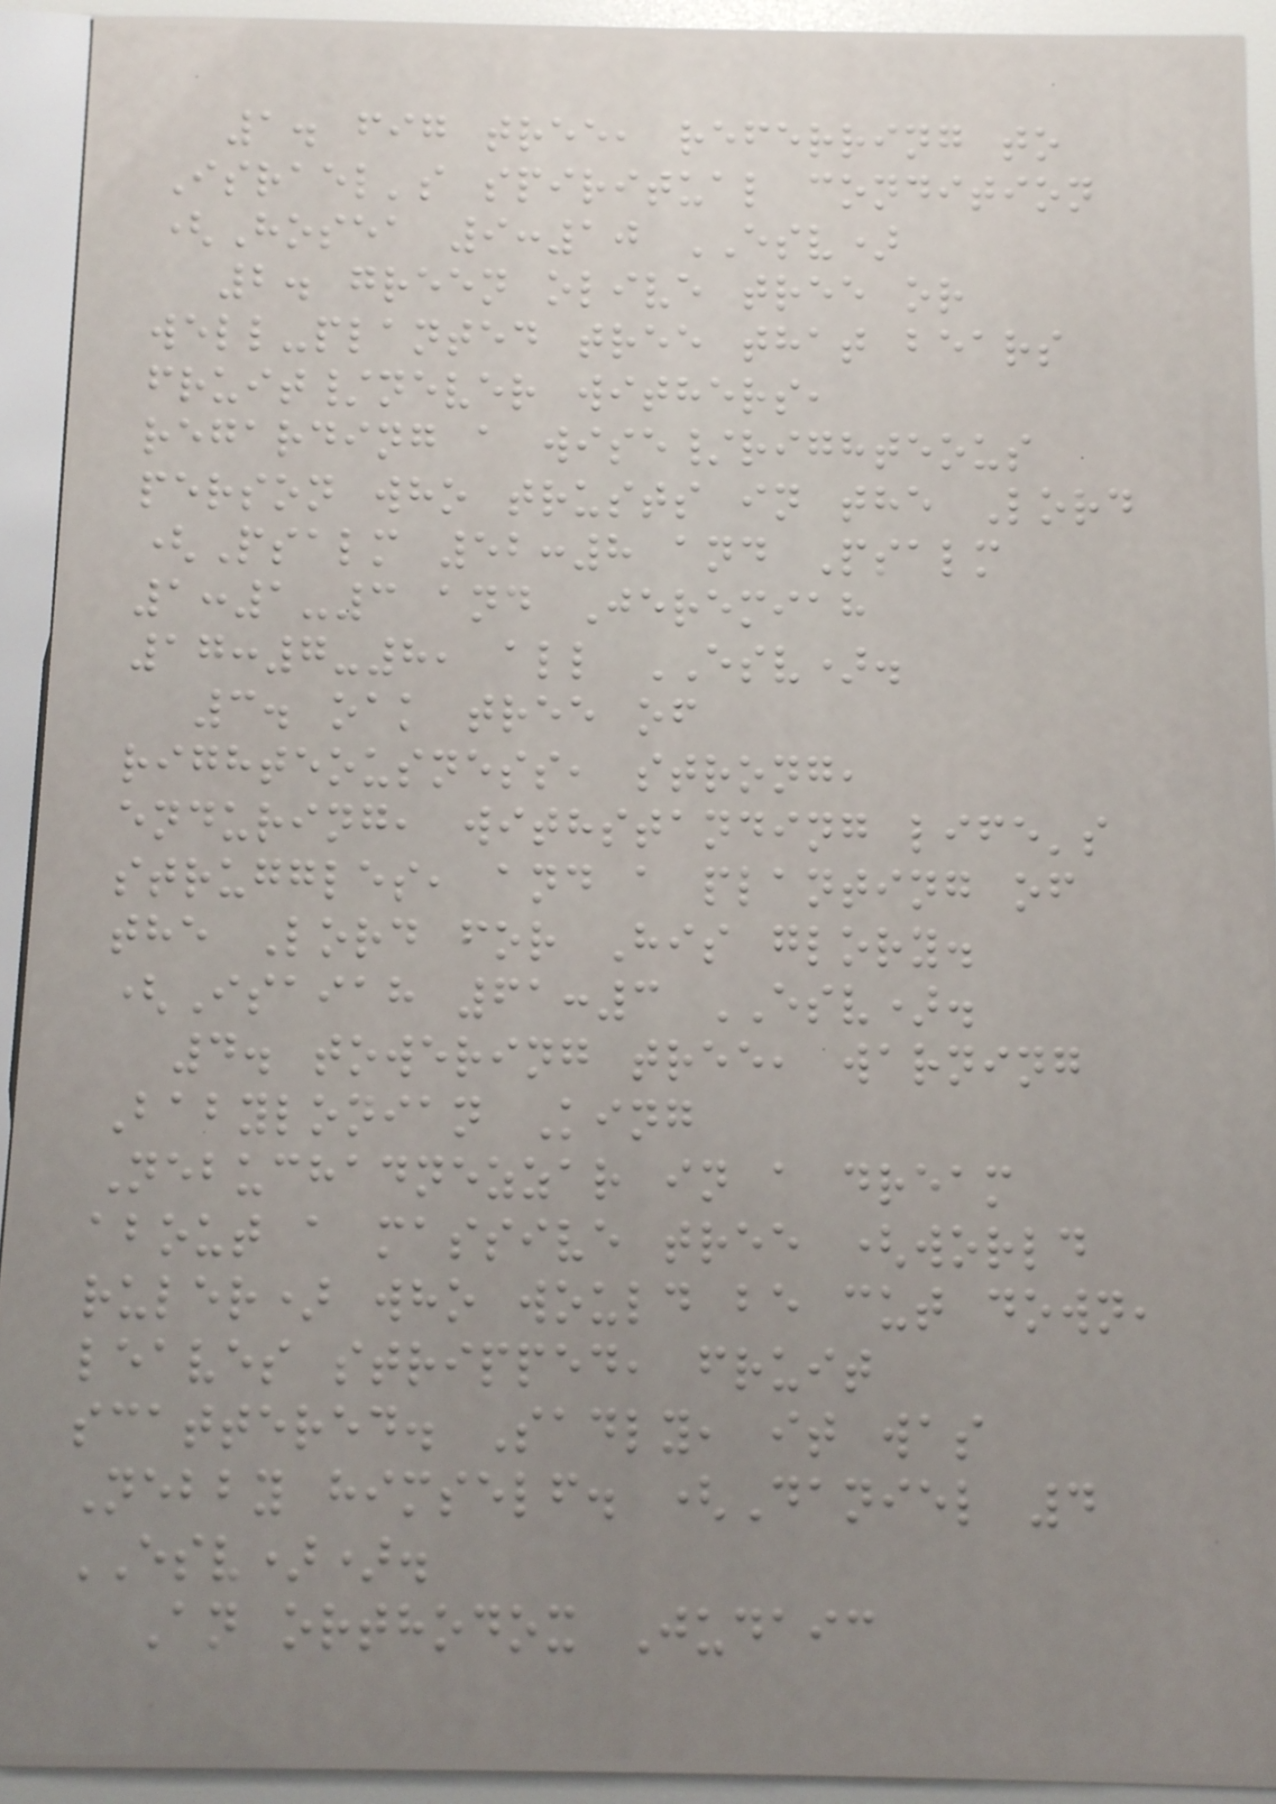1. fig tree, referring to
Israel's spiritual condition
(Hosea 9:10 ESV)
2. green olive tree or
well-planted tree that bears
fruit/never withers,
regarding a wise/righteous
person who trusts in the Lord
(Psalm 52:8 and Psalm
1:1-3 and Jeremiah
17:7-8, all ESV).
3. oak tree of
righteousness, strong,
enduring, withstanding life's
struggles, and a planting of
the Lord for His glory.
(Isaiah 61:3 ESV).
4. towering tree, warning
Babylonian King
Nebuchadnezzar in a dream
about a massive tree (world
ruler) who would be cut down,
leaves stripped, fruit
scattered. Sadly, it was
Nebby himself. (Daniel 4
ESV)).
An orthodox Judaic
